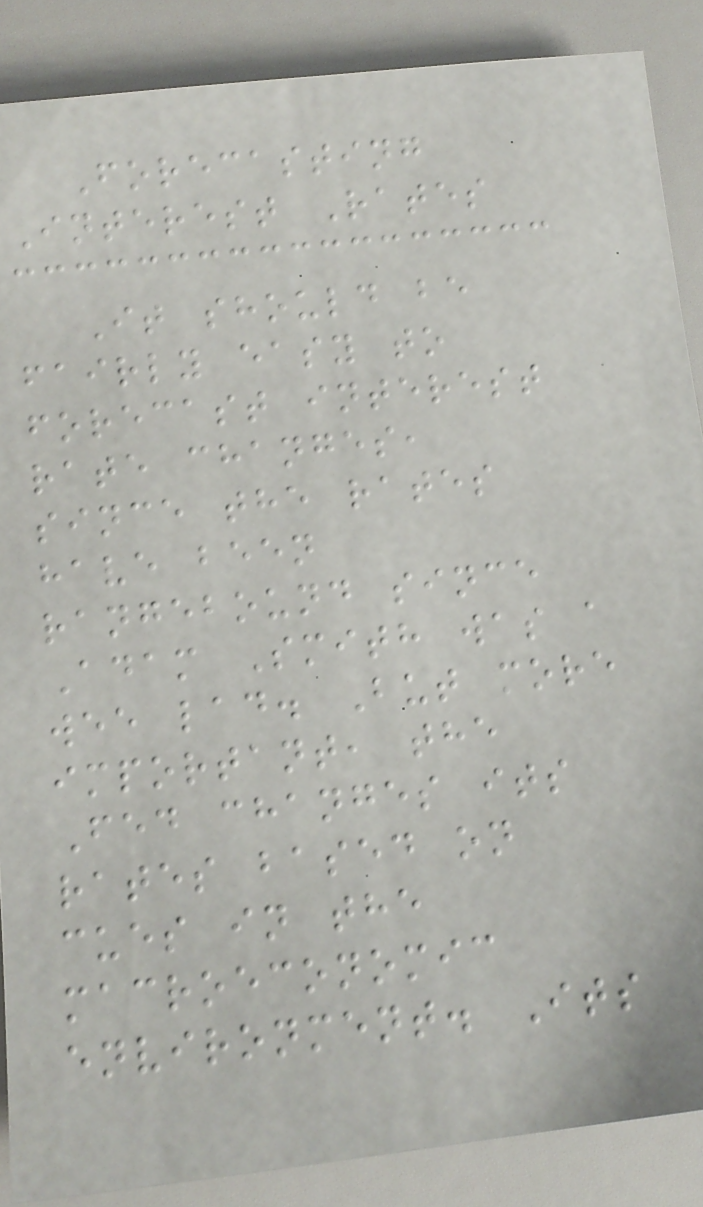Forecasting
Interest Rates
It should be
fairly easy to
forecast interest
rate changes,
since the rates
have been
rangebound since
Adam Smith was a
wee lad. But more
important, the
Fed changes its
rates based on
cues in the
macroeconomic
environment. Its
